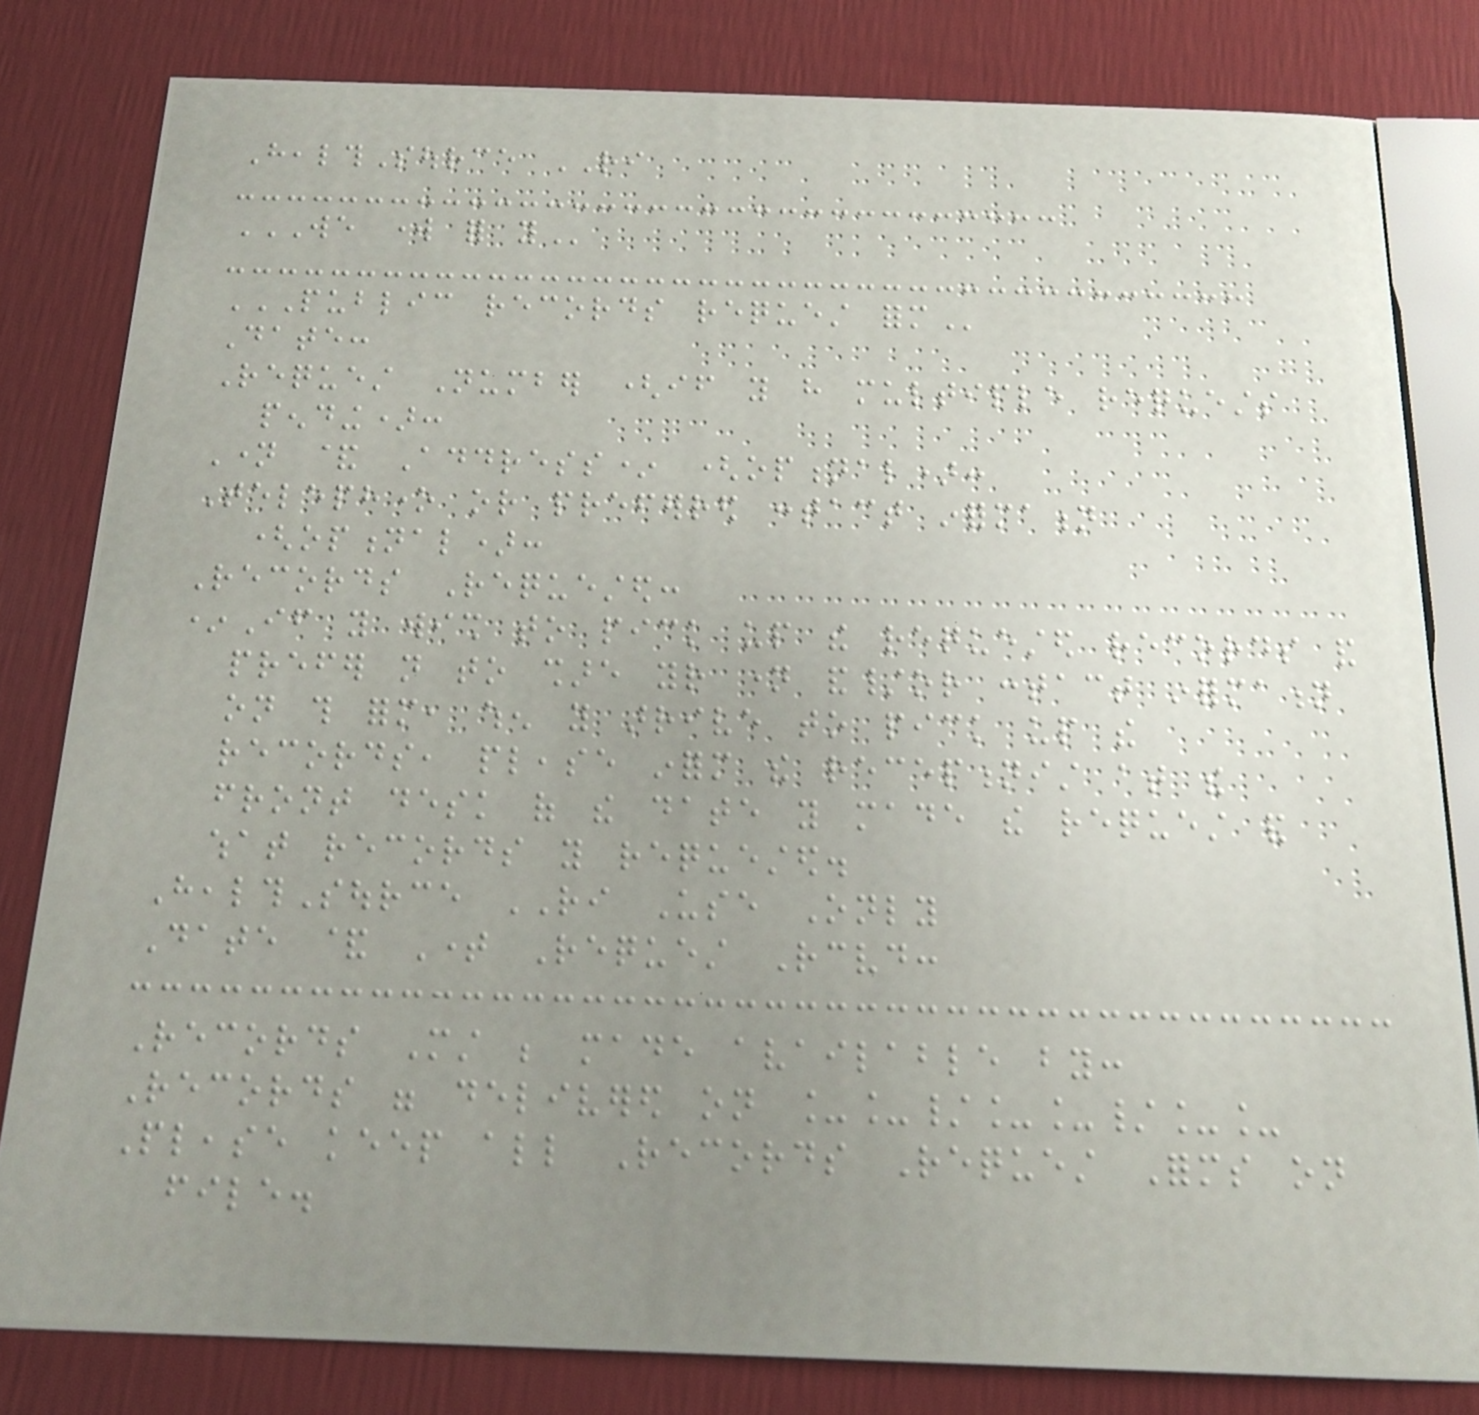HealthSource RI
WE WORK FOR YOU
PUBLIC RECORDS REQUEST FORM
Date:
Request Number (if you have multiple requests
pending):
Name & Address* (optional):
Telephone or preferred contact information
(optional):
Records Requested:
*If you wish to pick up the requested records and
prefer not to share your name and/or contact information
on this form, when you arrive to pick up the
records, please inform the receptionist at the
front desk of the date you made the request and
what records you requested.
HealthSource RI Use Only
Date & Time Request Received:
Records Must be made available by:
Records were delivered on __/__/__
Please keep all Records Request Forms on
file.
